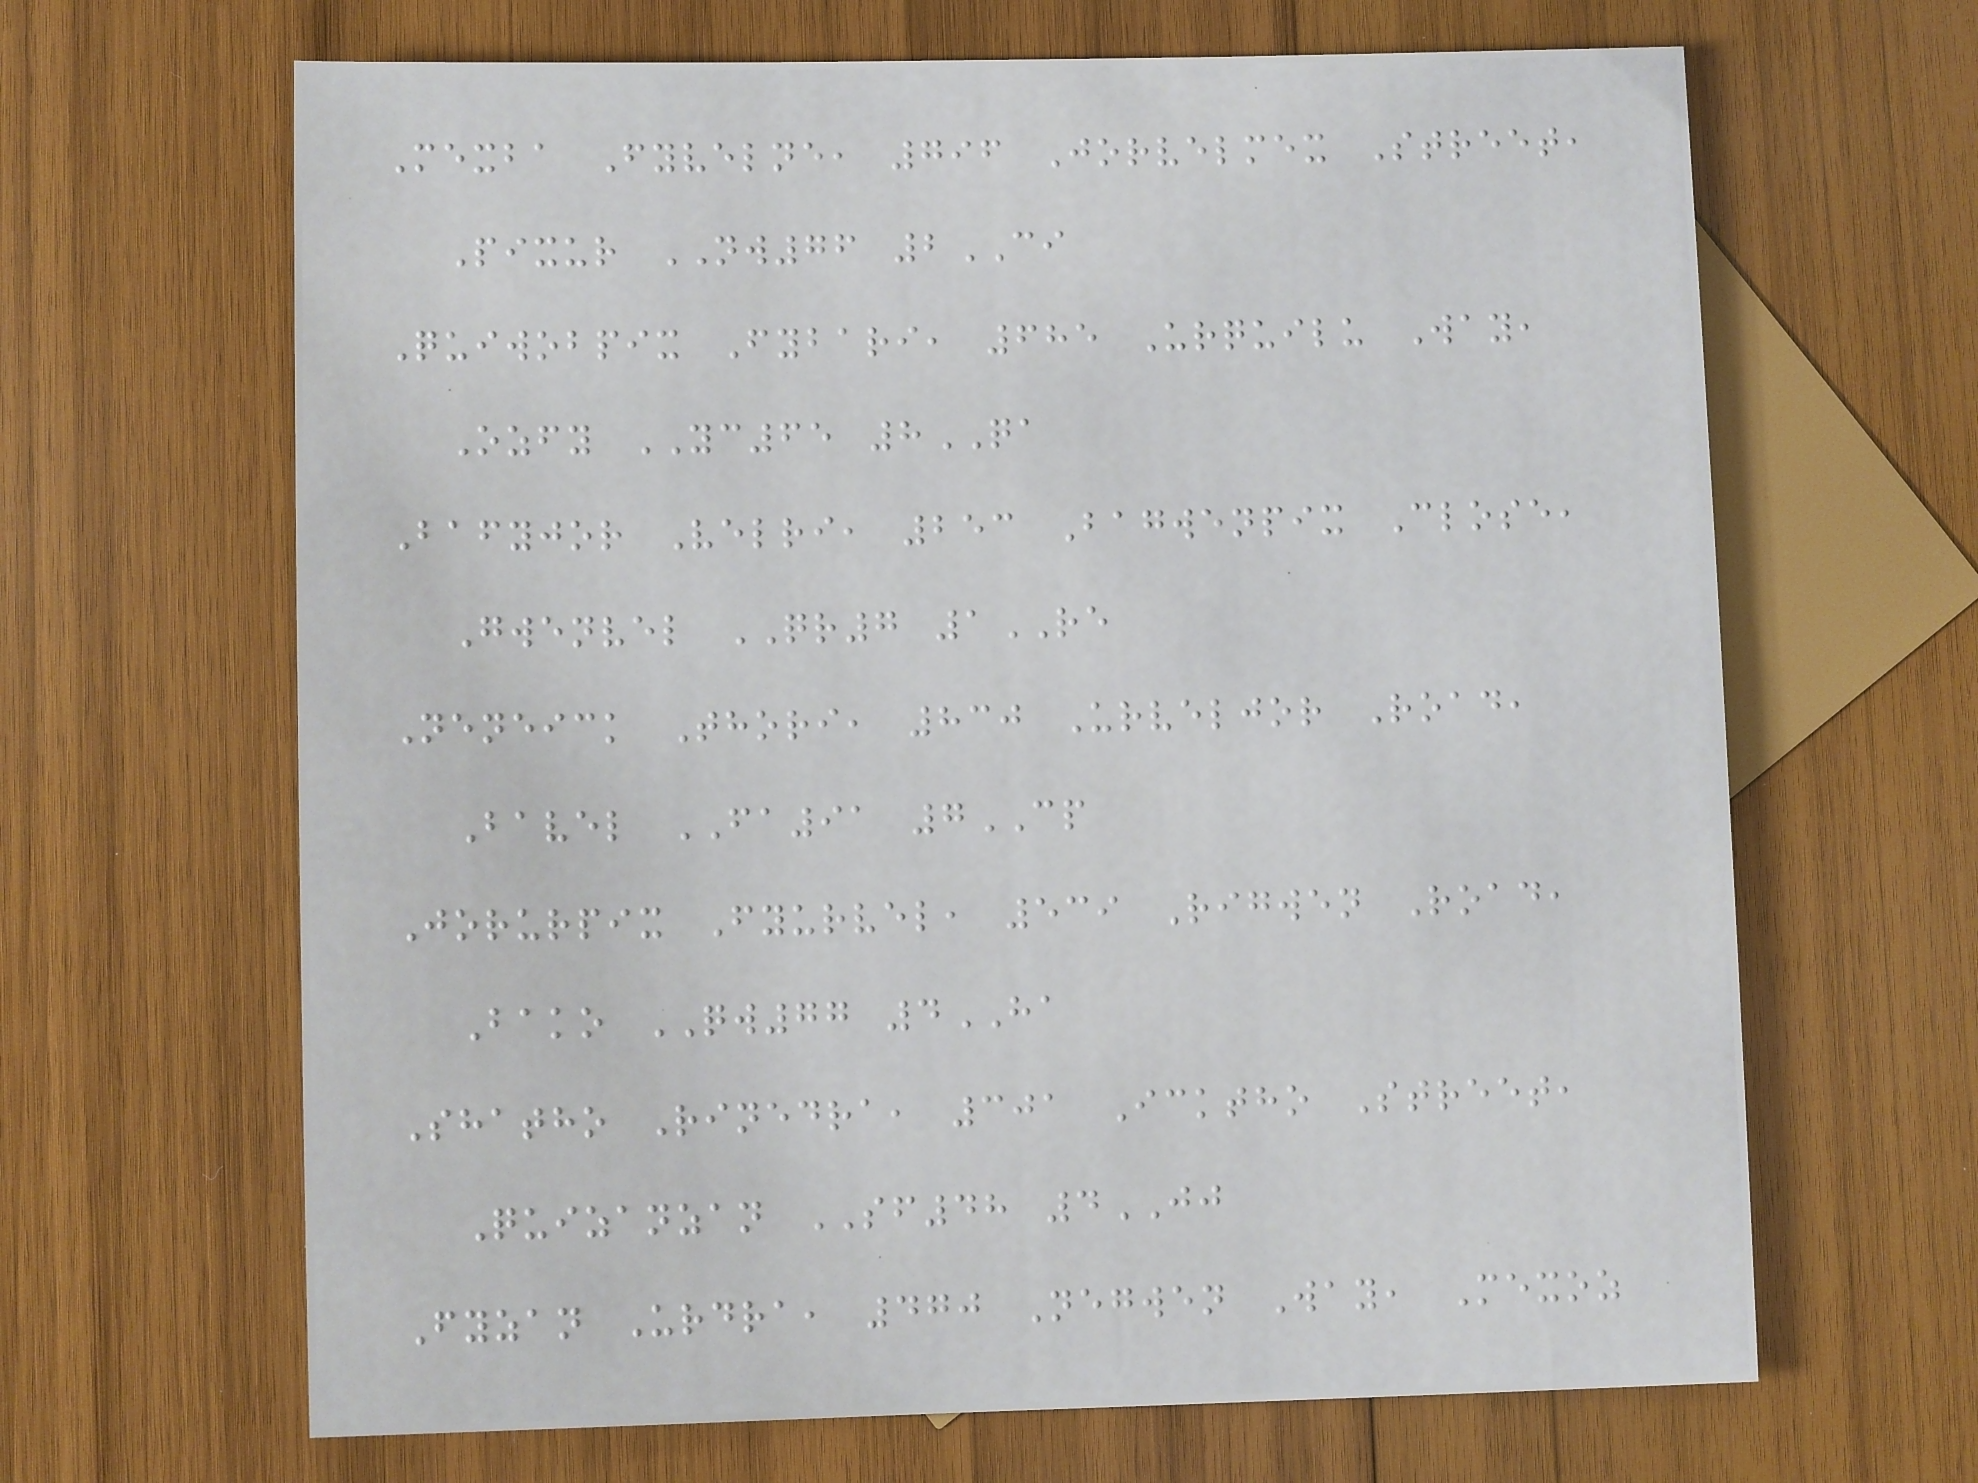Mexba Fyvelne, 796 Jorvelmex Street,
Pixur NW76 2CI
Quiwobpix Fybari, 685 Urquilu Way,
Ozfy YC65 8QA
Bafyjor Velri, 253 Bagwenpix Close,
Gwenvel QR7 1RE
Neneick Thori, 830 Urveljor Road,
Bavel FA91 7CP
Jorurpix Fyurvel, 539 Rigwen Road,
Bako QW77 4HA
Shatho Rinedra, 301 Icktho Street,
Quizanzan SF48 4JJ
Fyzan Urdra, 470 Negwen Way, Mexoz
